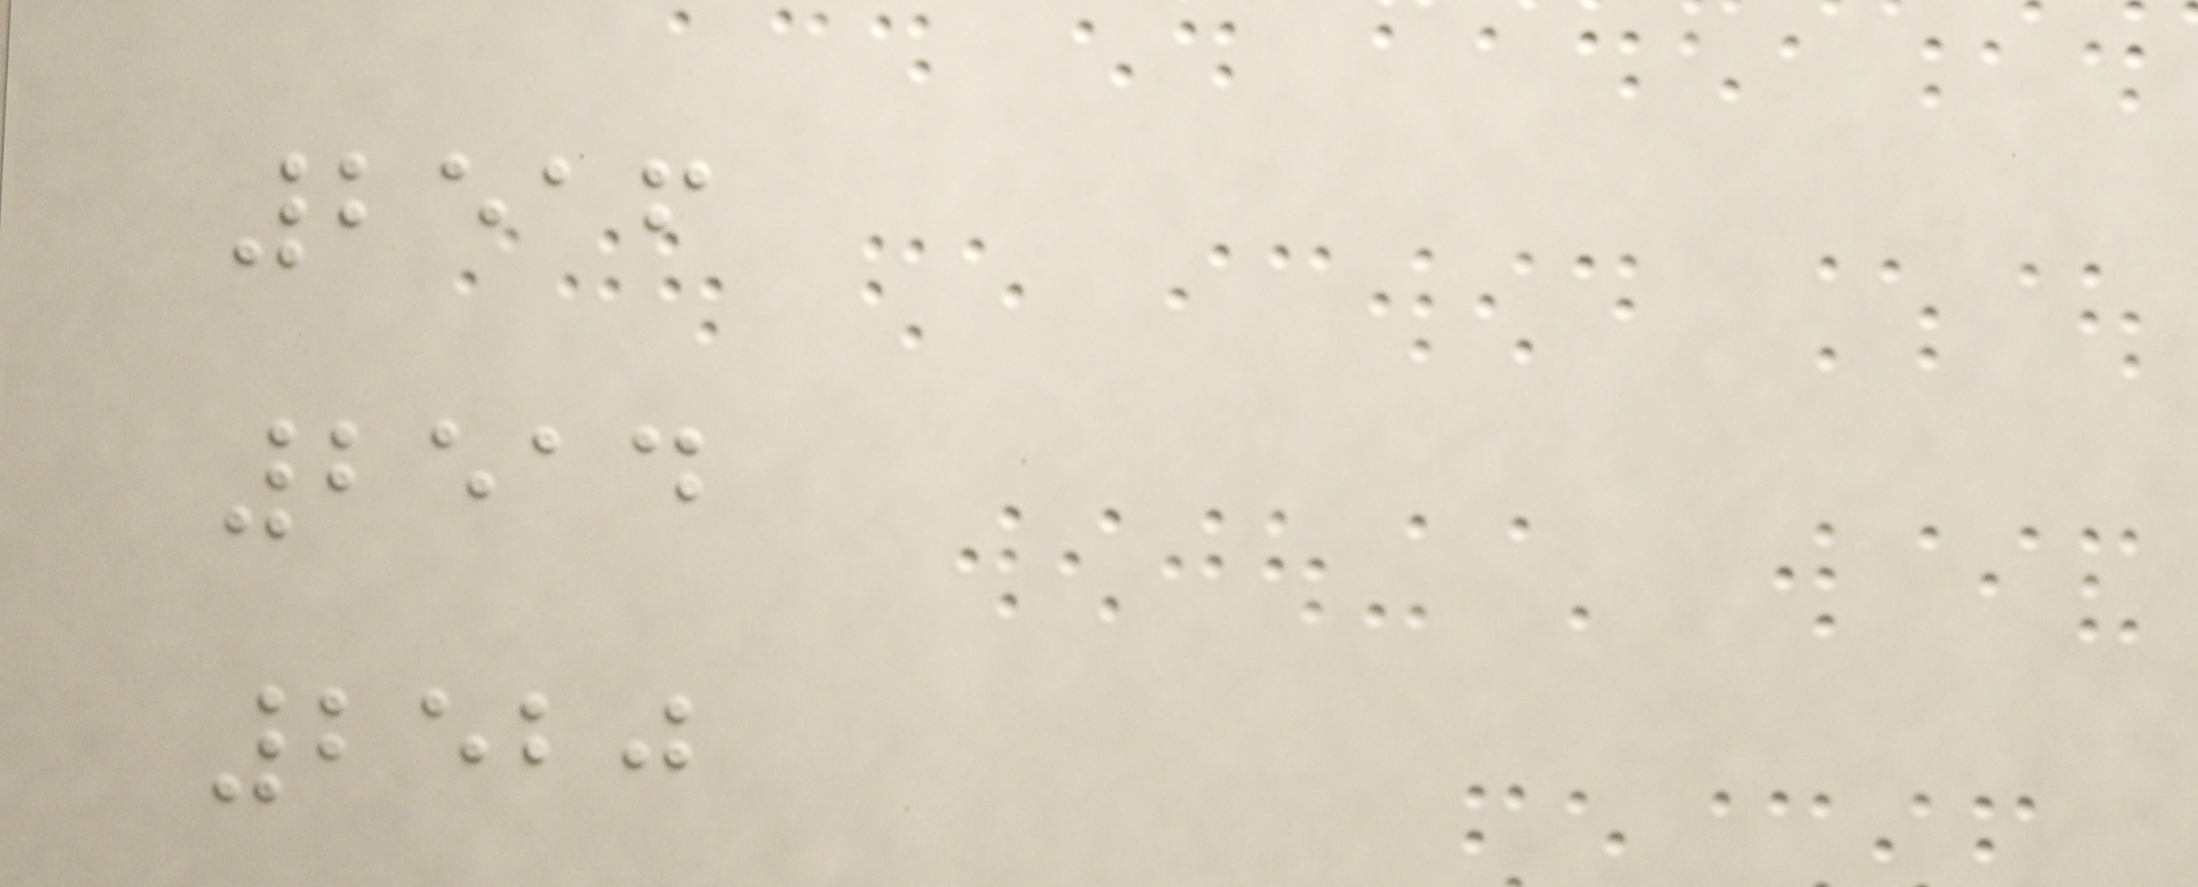2516
2514
2520
